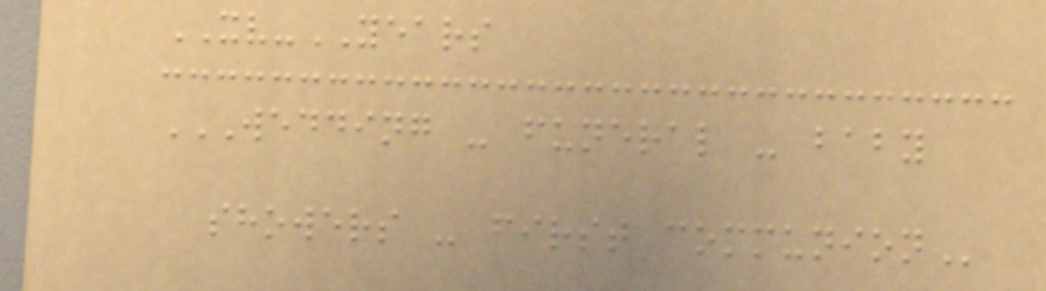XV-YEARS
WEDDING - FUNERAL - BABY
SHOWERS - FIRST COMMUNION
